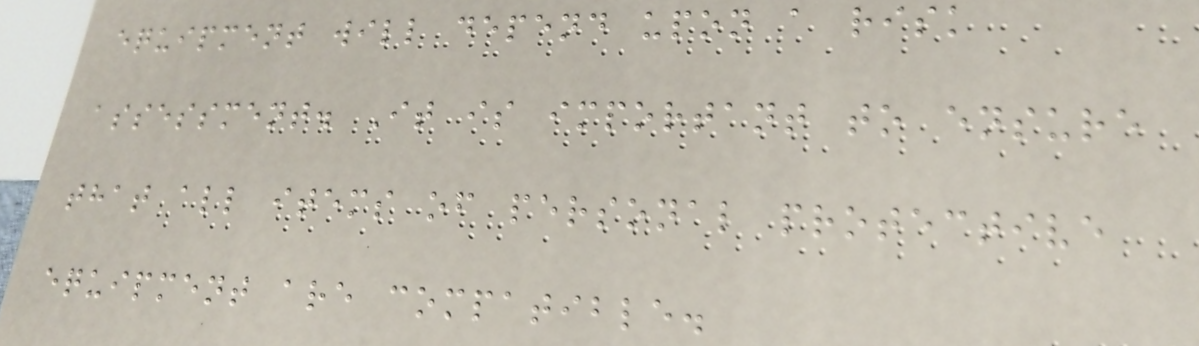equipment will depend upon a risk
assessment. It is important to ensure
that all items of personal protective
equipment are compatible.
